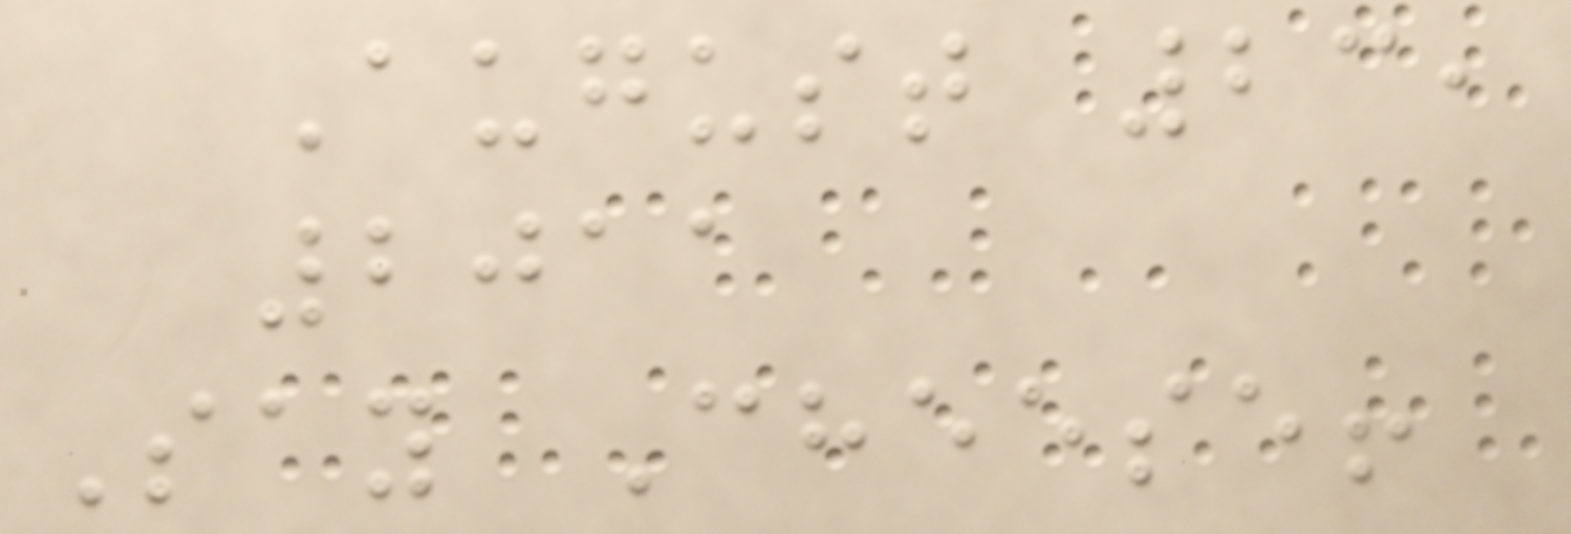August 23,
2011
Say Cheese!
